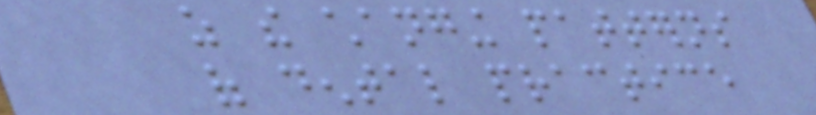as the changing patterns
of dental practice
